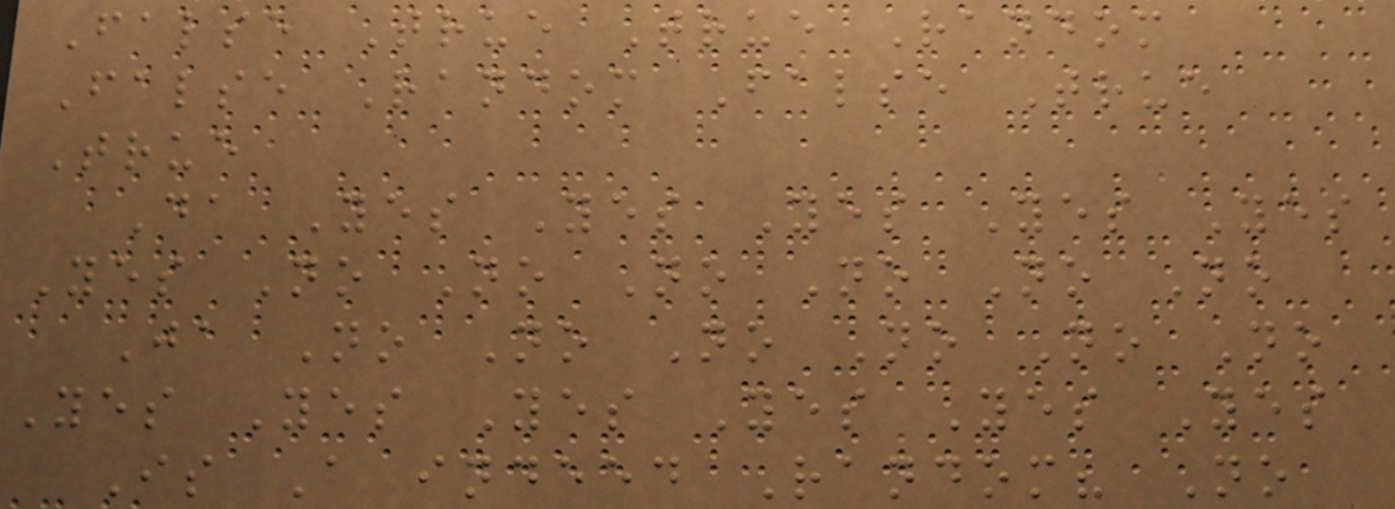False True True Random
False Random False True
True
Da Yes Yes Yes Yes Yes
Yes No No No No No No
Ja No No No No No No
Yes Yes Yes Yes Yes Yes
Is A indeed Random? No
